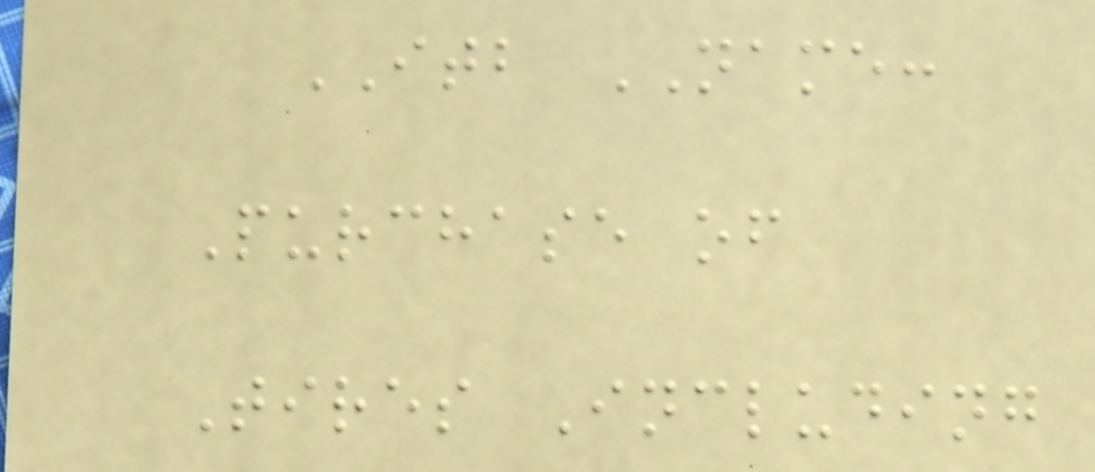ITB NAME:
Purchase of
Tires Including
